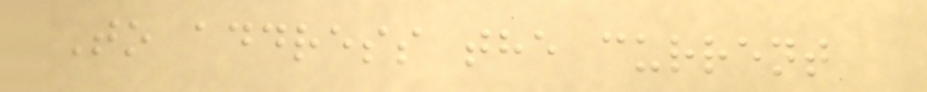To address the current
